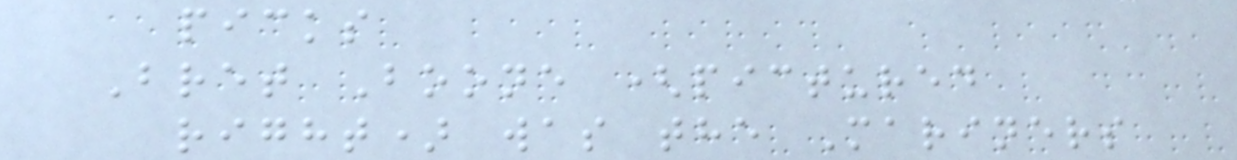picks
Bret Boone (pictured
right) was the Mariners
